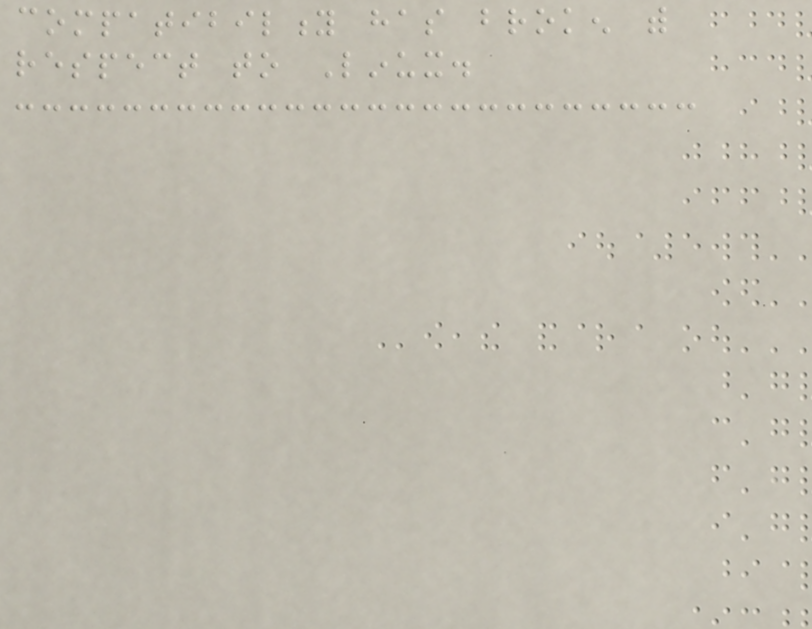compatibility has broken with
respect to Linux.
